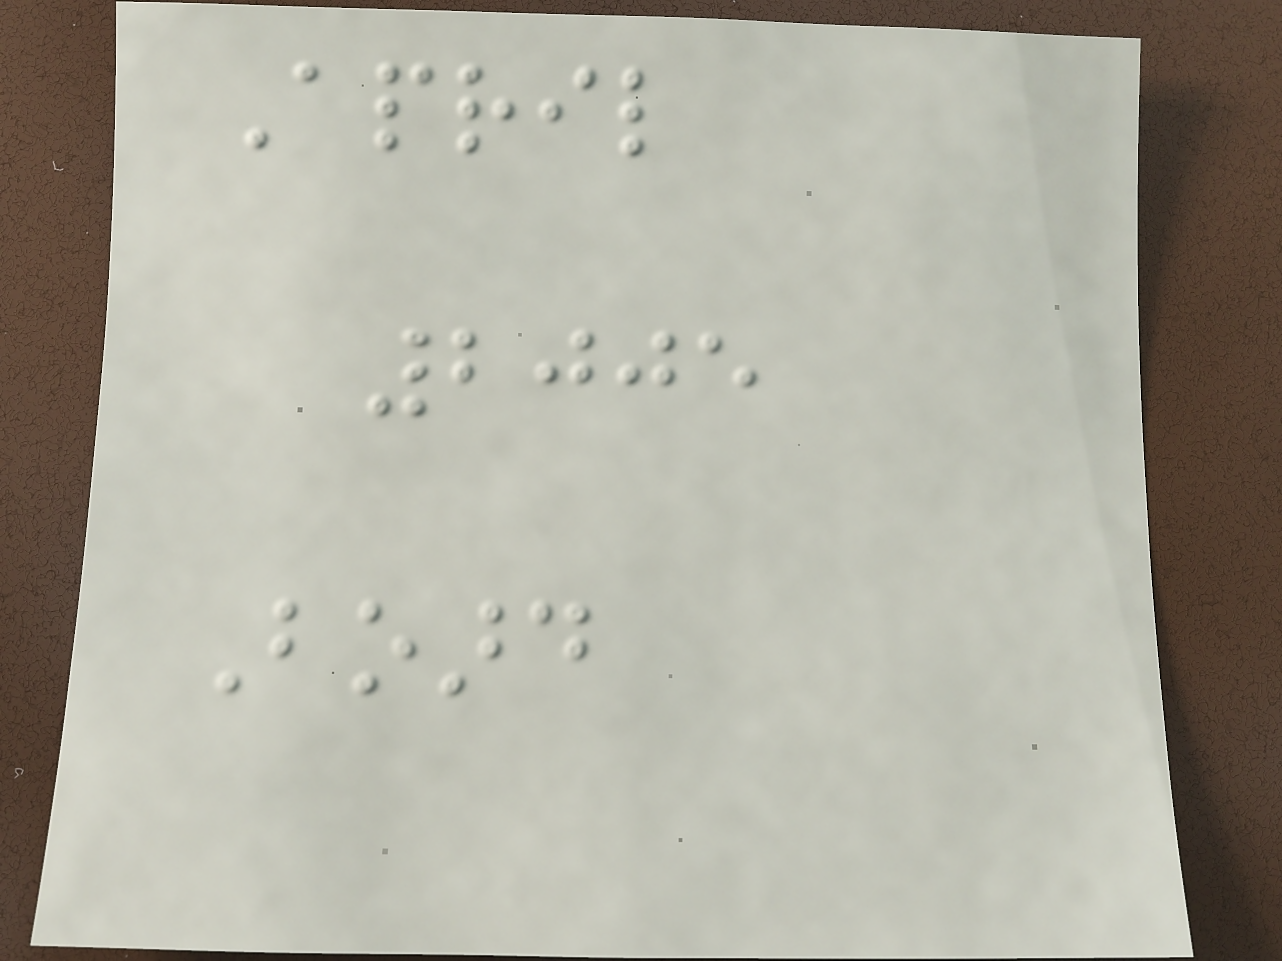April
2005
Board
